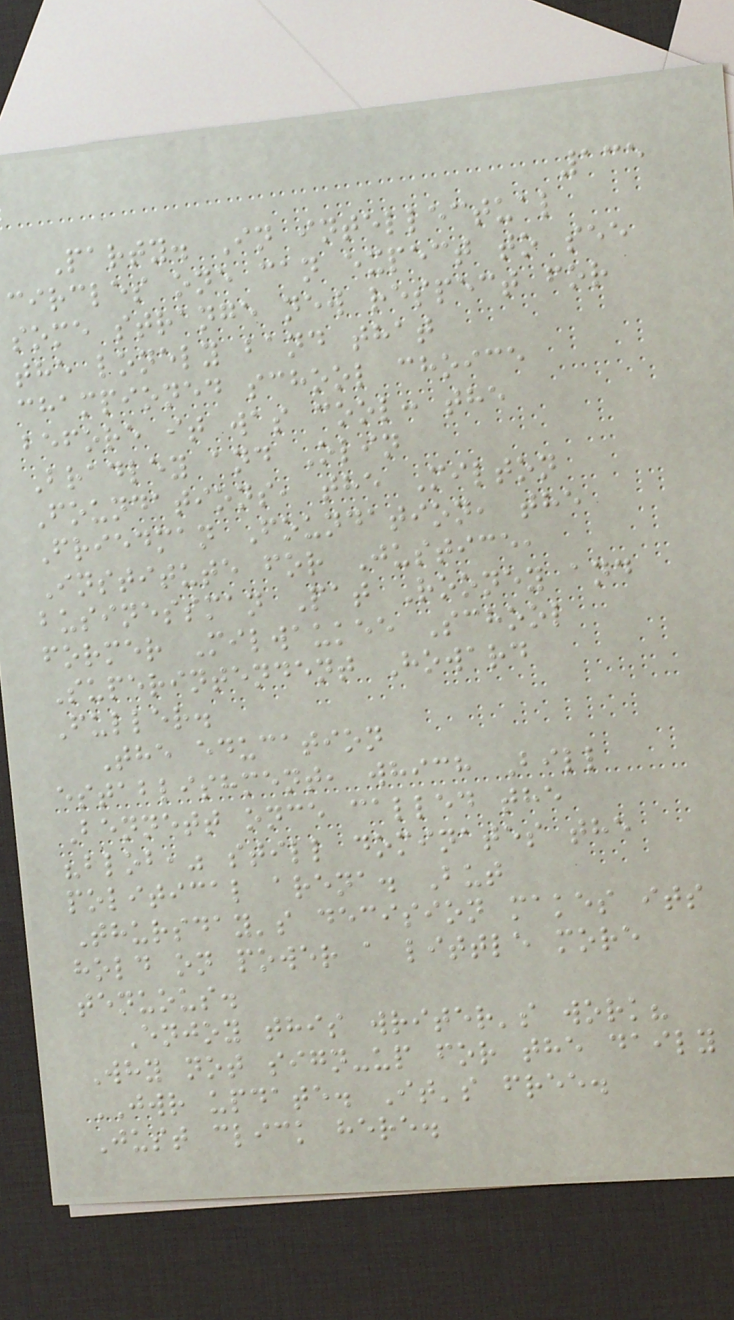135
Party. In intellectual
circles one can expect to see
some strange new respect for
the lonely band that
championed school choice
before it was cool: the
Bradley and Olin
Foundations, the Milton
Friedman Foundation, the
Institute for Justice,
businessman Pat Rooney and
former Milwaukee School
Superintendent Howard
Fuller.
The education
establishment, which Bill
Bennett once called the
"blob," still dominates the
political arena. But
Thursday's decision makes its
hold on power a little more
tenuous.
Enjoy this writer's work?
Why not sign-up for the daily
JWR update. It's free.
Just click here.
